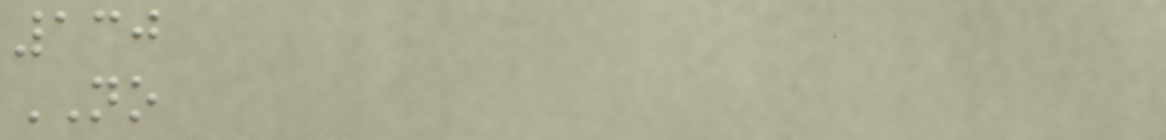130
NO
